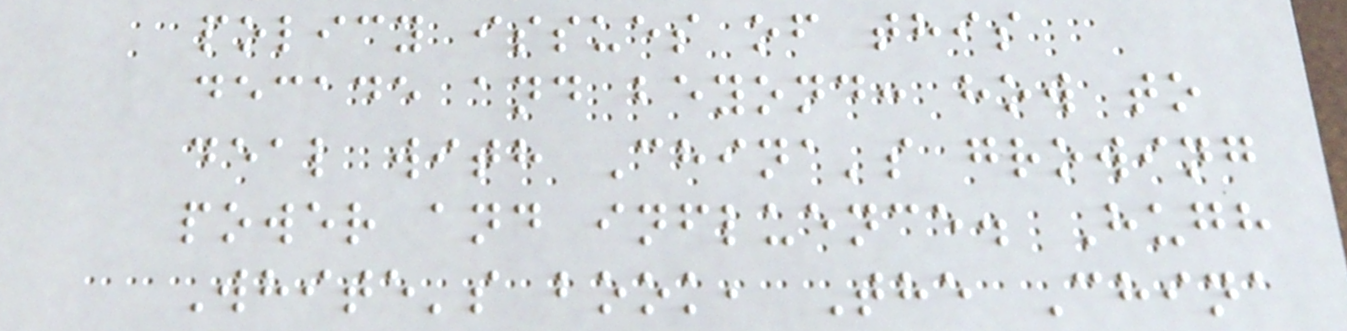policy issues of this
decade and beyond: how to
deal with China's growing
power and influence. Hugh
White's book, The China
